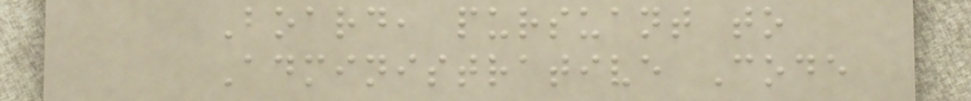Board, pursuant to
Administrative Code
